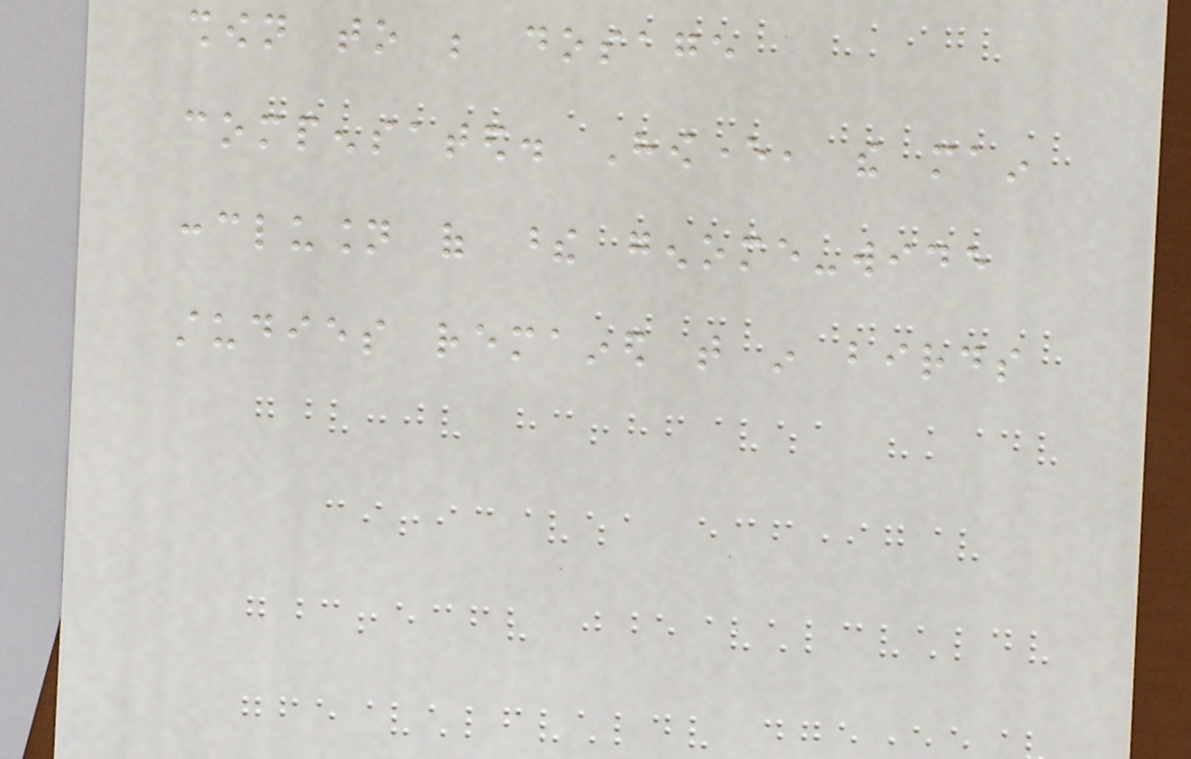shown to be dosage
compensated. However, the main
conclusion of these genome-wide
studies remained that in birds
